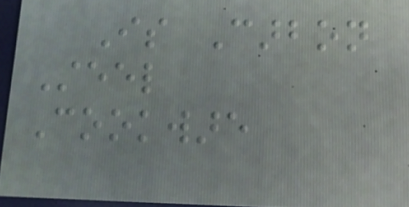Is Carbon
Steel
Cookware
